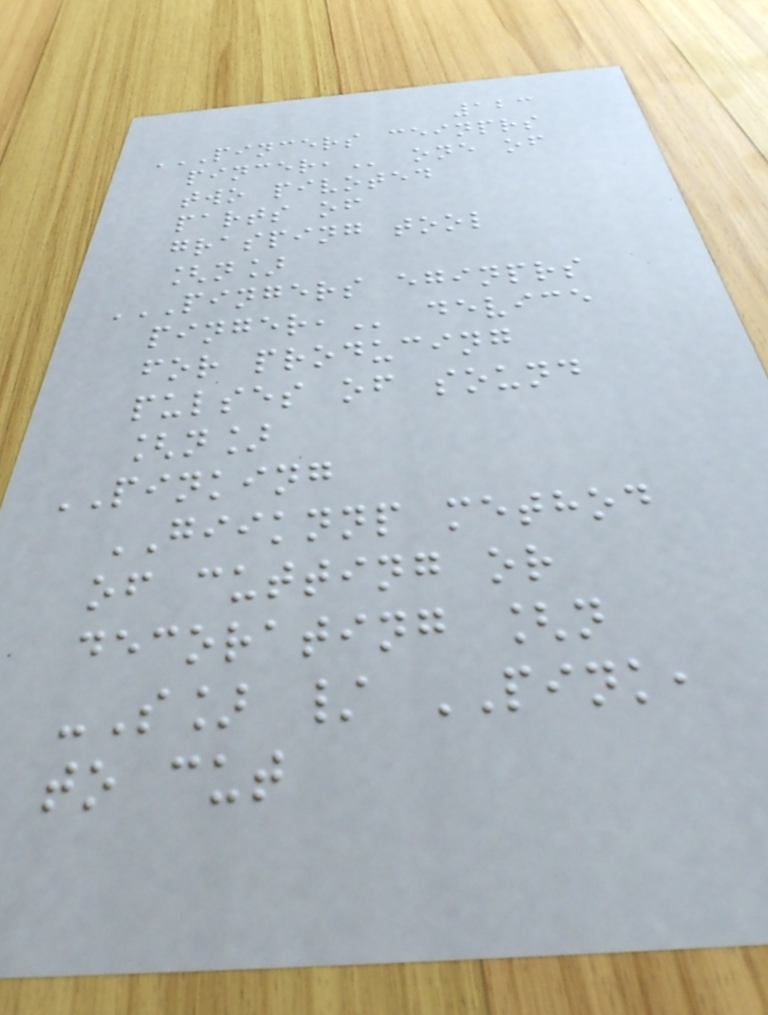123
PINCERS CEINPRS
PINCER, one of
two pivoted
parts of
grasping tool
[n]
PINGERS EGINPRS
PINGER, device
for producing
pulses of sound
[n]
PINKING
GIIKNNP method
of cutting or
decorating [n
-S] / PINK,
to cut
